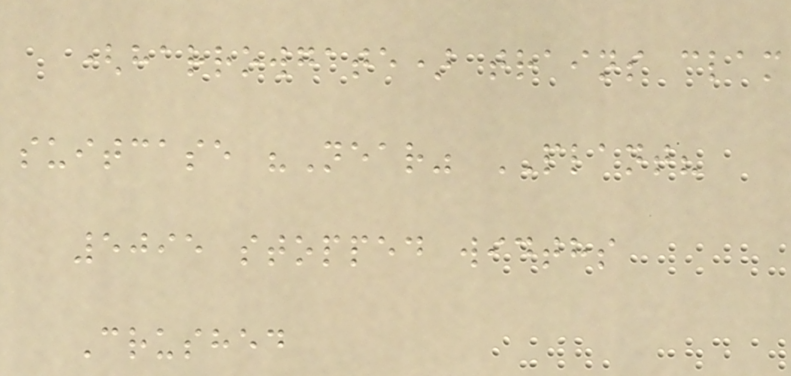(harrowgate) trains clam
suitcase "Near" PLANT?
5095 stopped widths
Crushed
